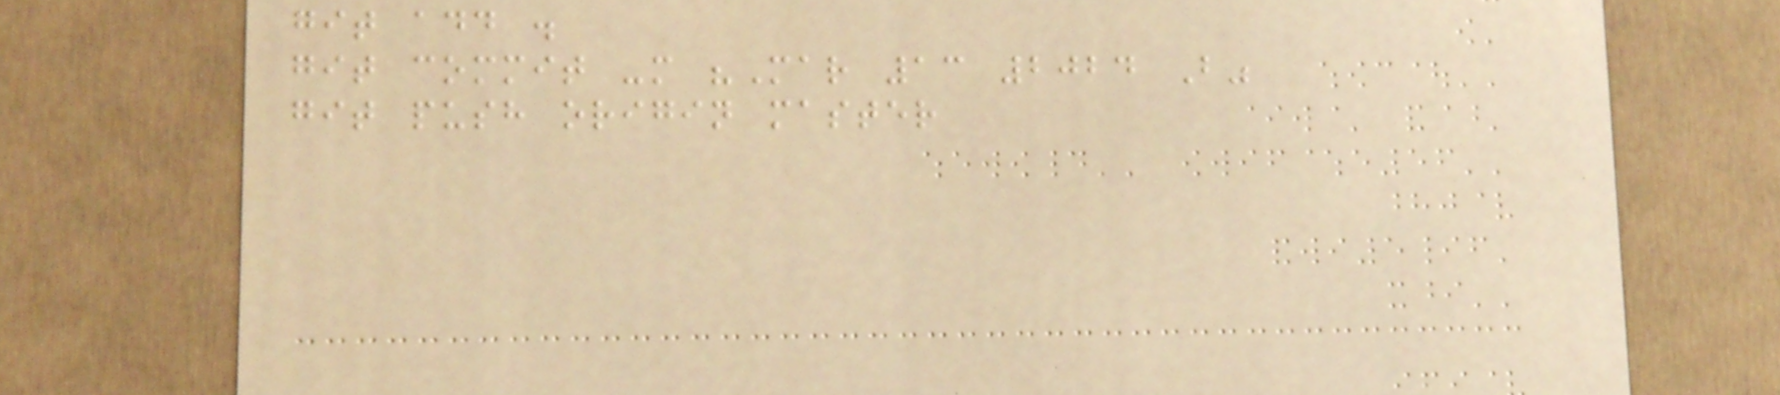git add .
git commit -m "Mar 13 2024 B"
git push origin master
